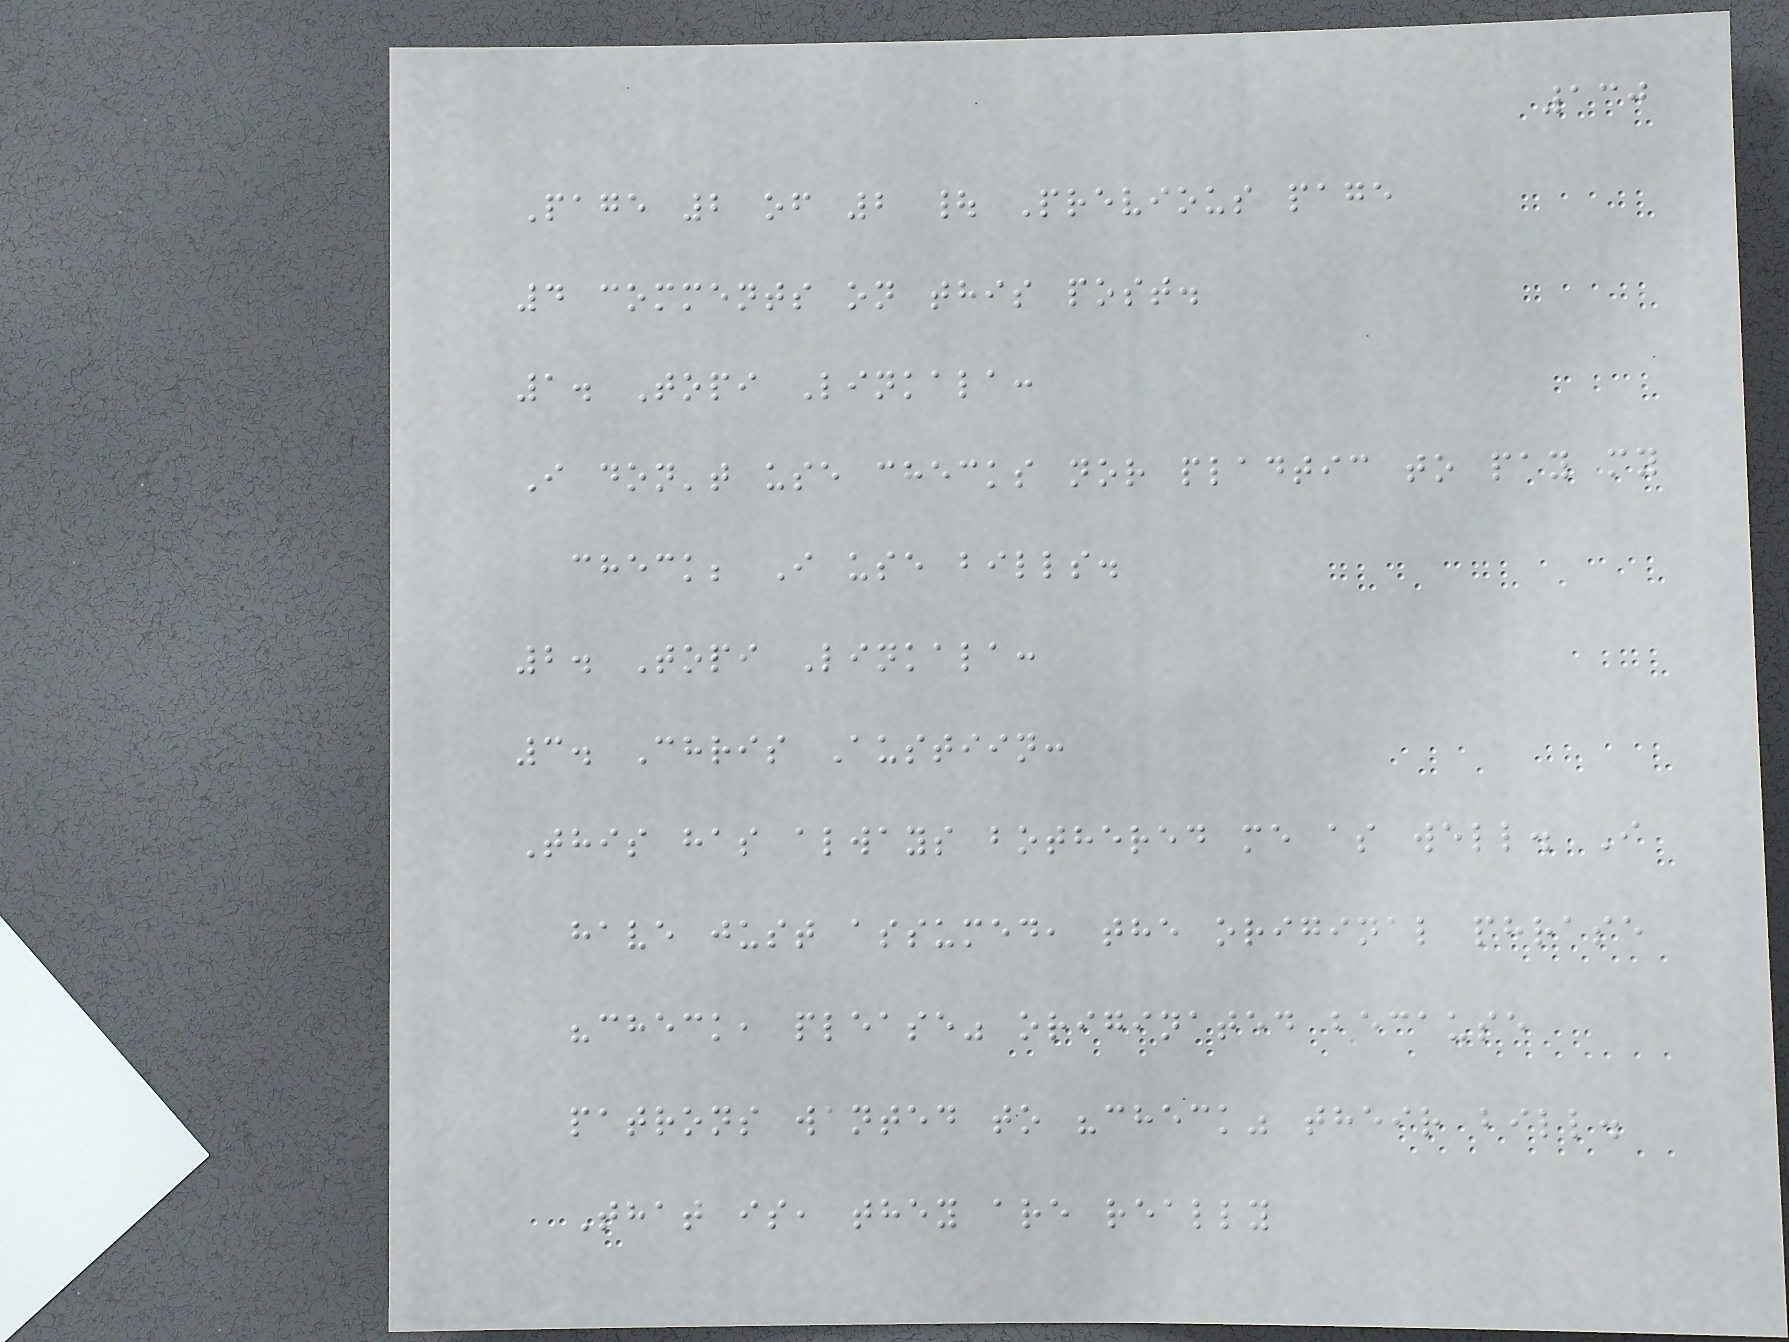130
Page 2 of 2 | Previous page
4 comments on this post.
1. Topi Linkala:
I don't use checks nor pladtic to pay my
check; I use bills.
2. Topi Linkala:
3. Chris Austiin:
This has always bothered me as well. I
have just assumed, the original phrase
"check, please" originated because
patrons wanted to "check" their bill.
That is, they are really
